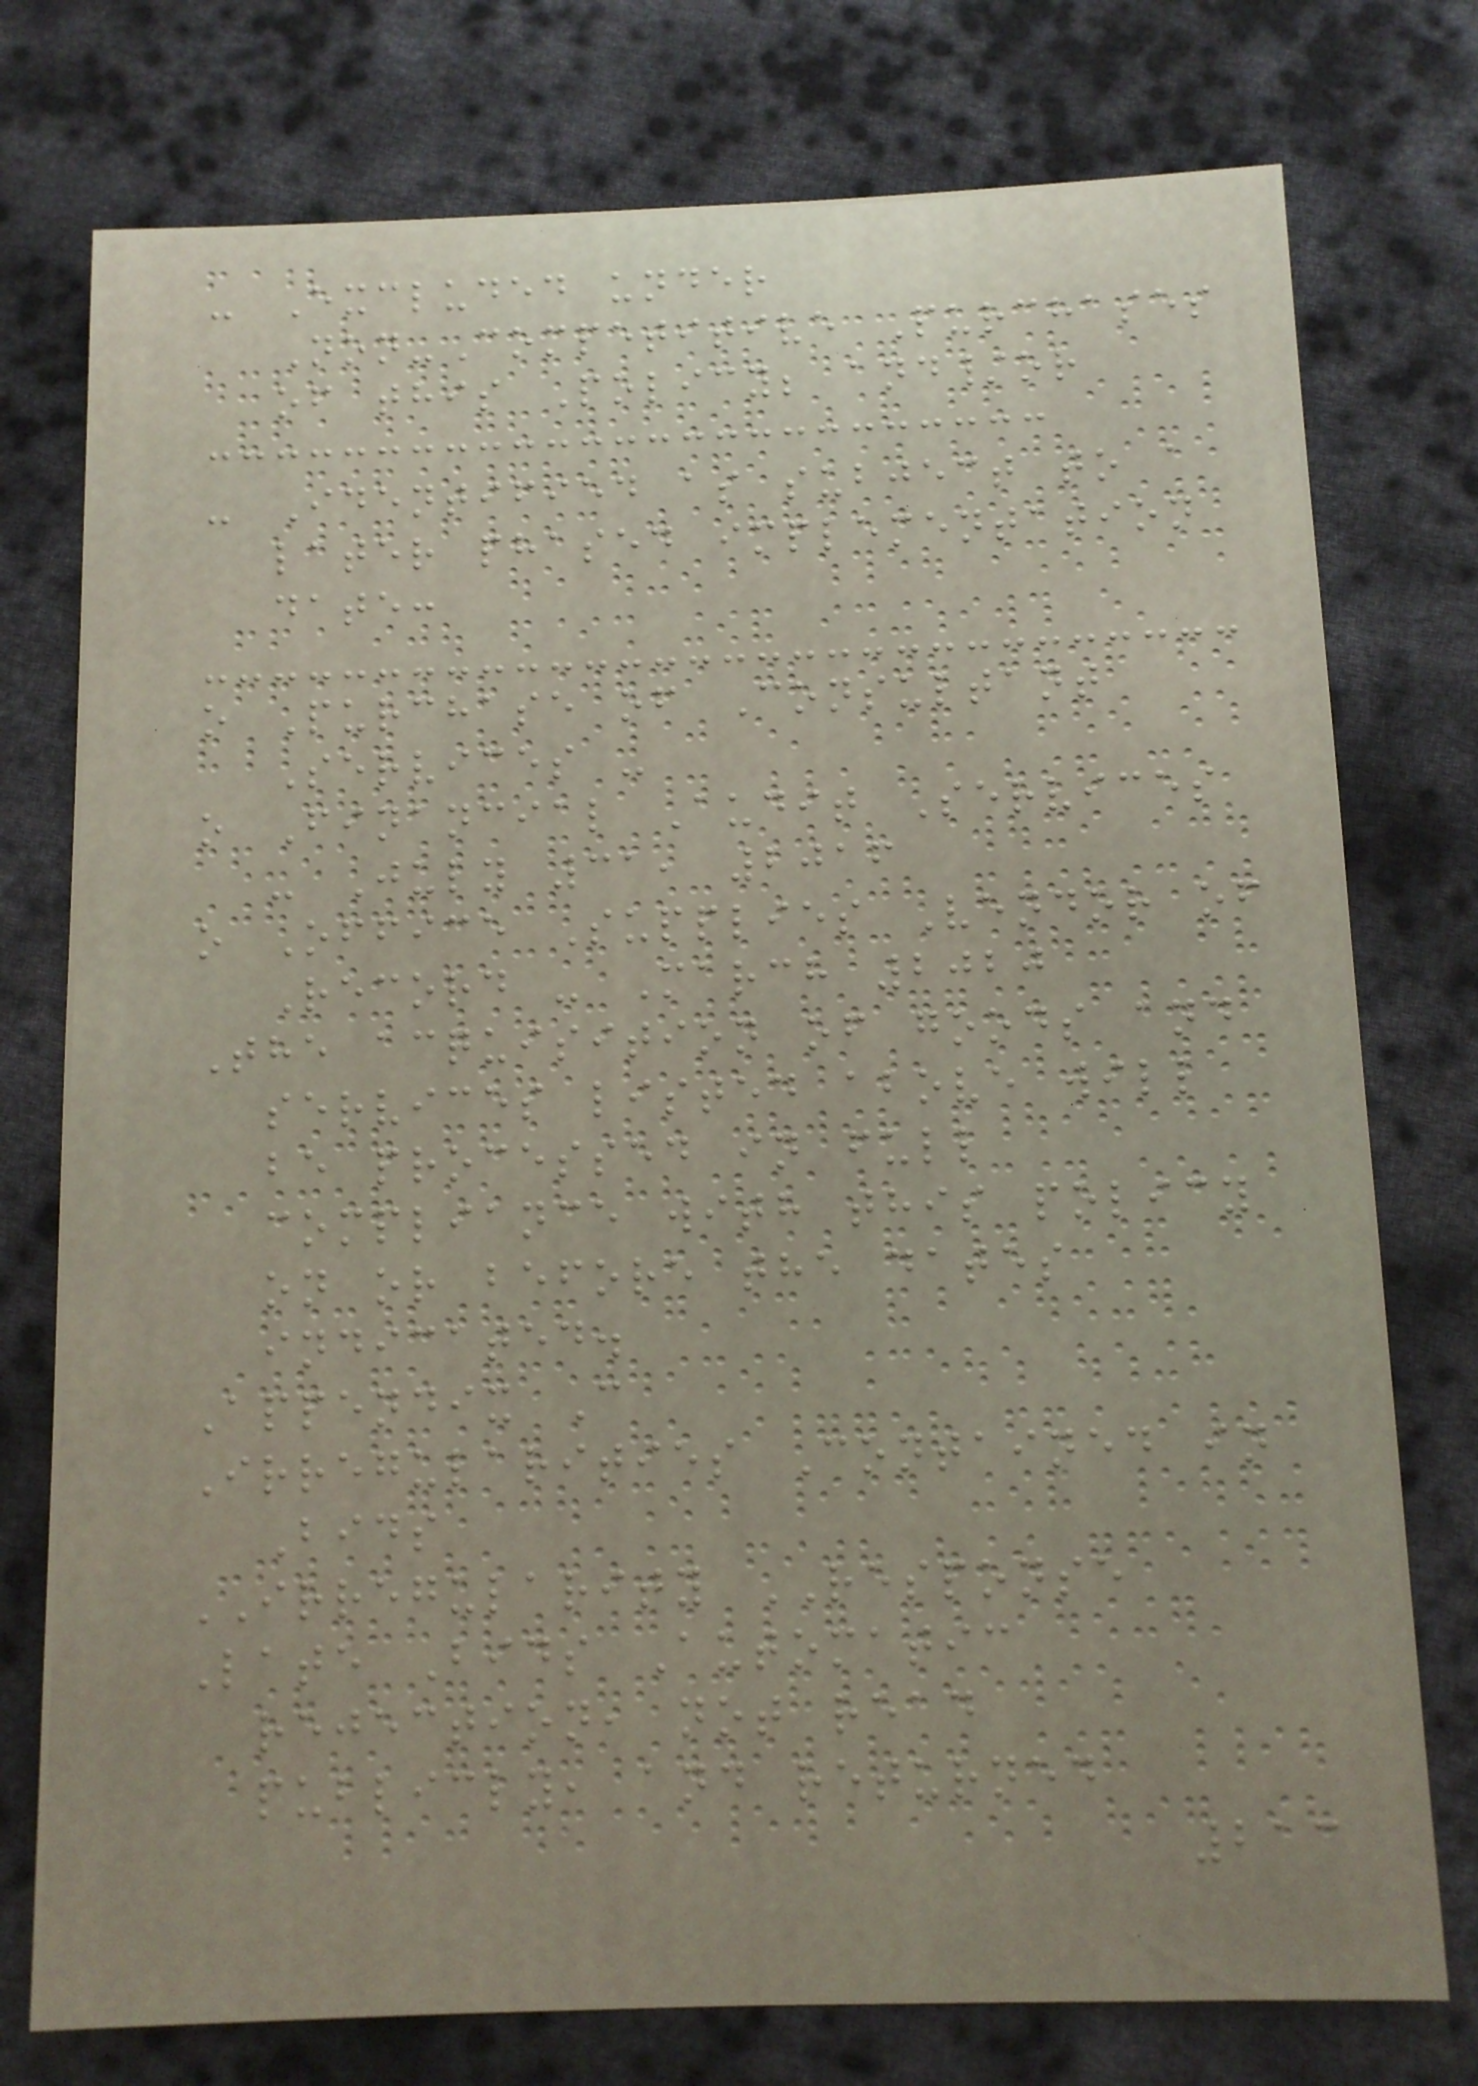- Excluded under
Non-Competitive Purchases
of this Policy; and/or
- Identified as subject to a
later phased implementation
date:
o Purchase of Consultant
Services -
o Financial Audit Services
- July 31, 2016
o Office Supplies Vendor of
Record - March 2020
The acquisition of goods and
services listed above will
be processed in full
compliance with this policy
on or before the dates
indicated.
Appendix C
Irregularities Contained in
Bids
IRREGULARITY RESPONSE
Late Bids Automatic
rejection, not read
publicly, and returned
213
